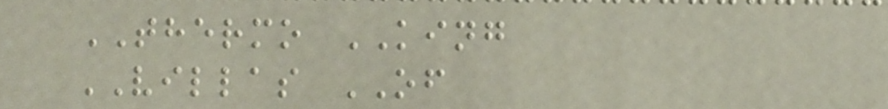THERMO KING
VILLAS OF
